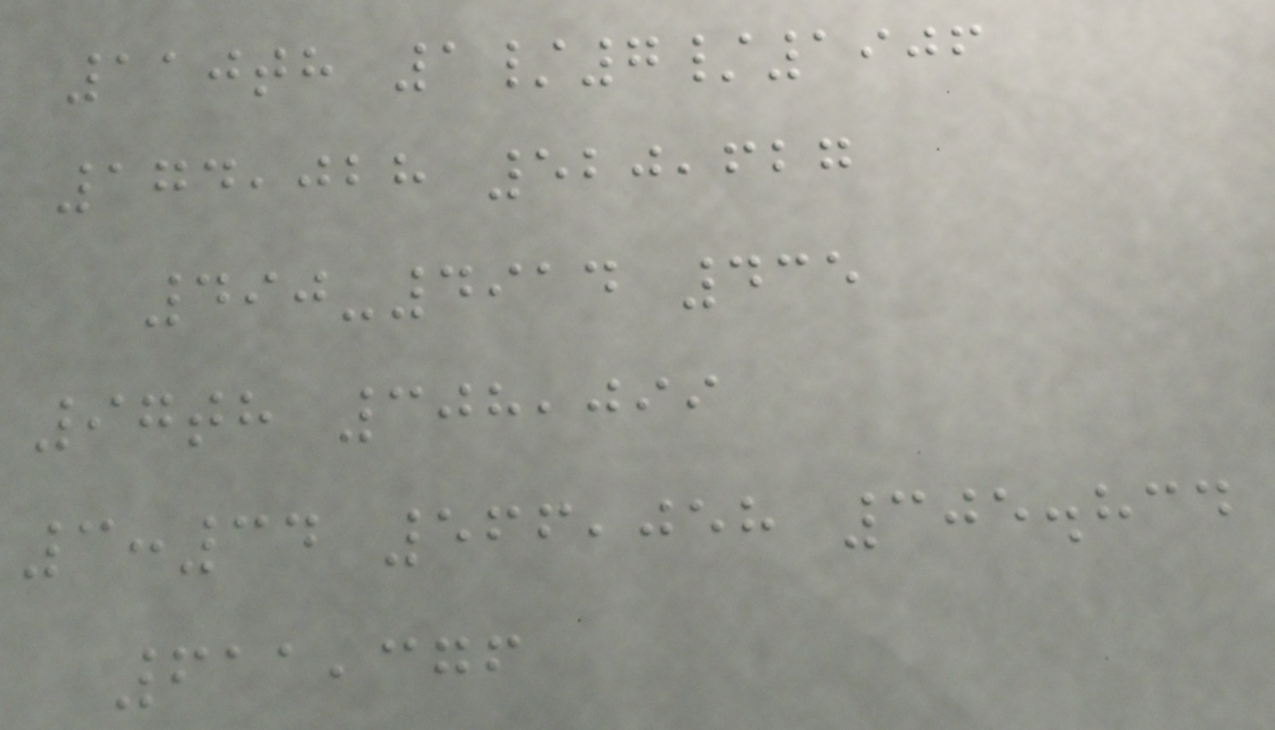110th 1/7/1906
174,028 520,627
490-4914 435
97th 308,099
3:34 566,058 305.834
611,376
